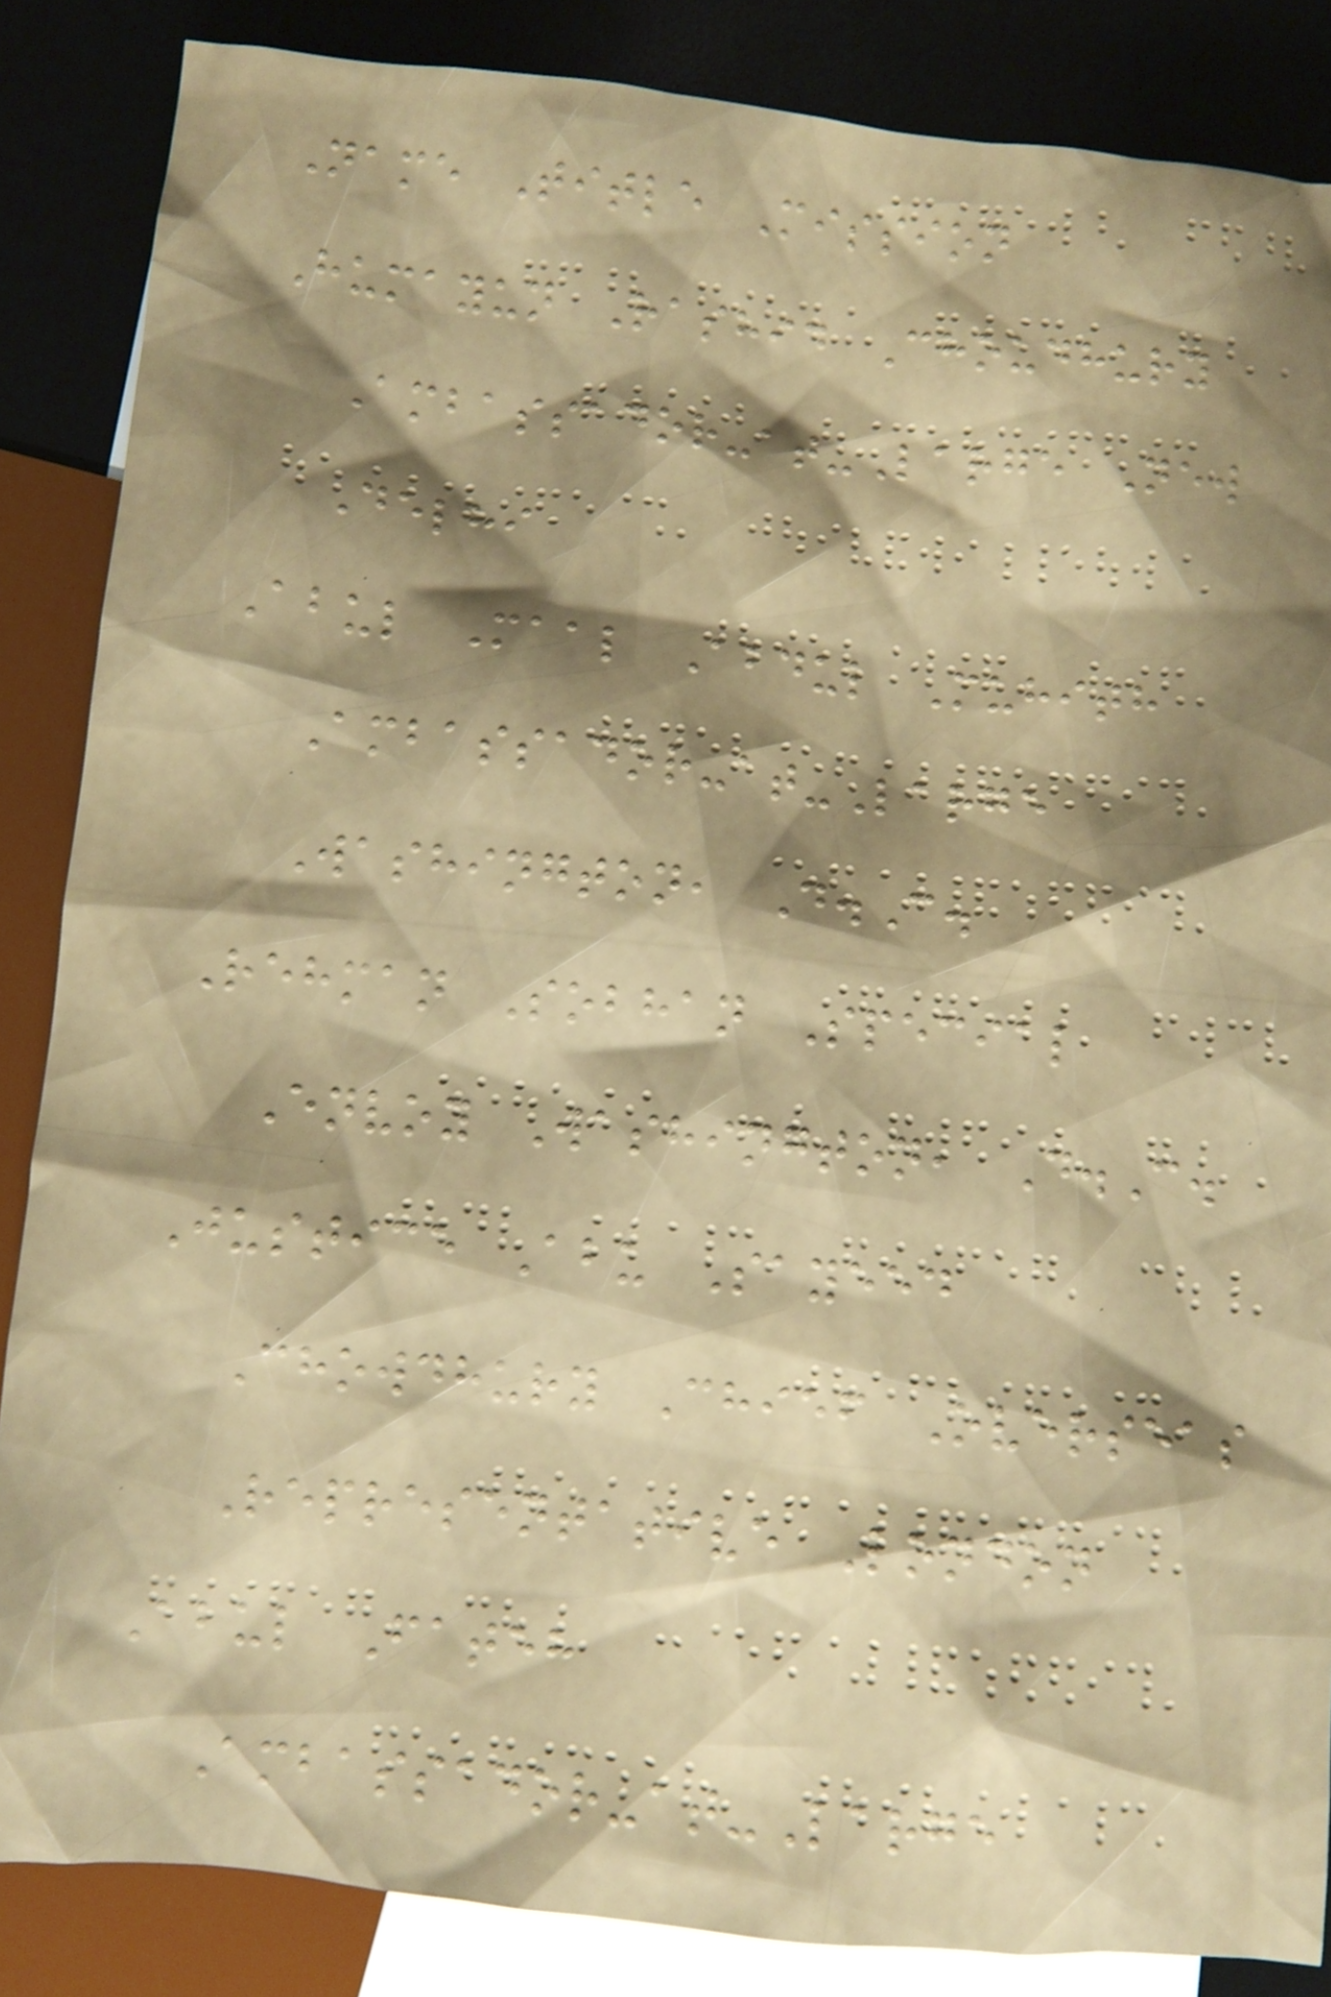Name Title Mission
Humayun Rashid Choudhury
Ambassador-at-Large New
Delhi
Abul Maal Abdul Muhith
Ambassador-at-Large
Washington, D.C.
Rehman Sobhan Special
Envoy Washington, D.C.
Justice Abu Sayeed
Chowdhury Chief Overseas
Representative London
Abul Fateh
Ambassador-at-Large
